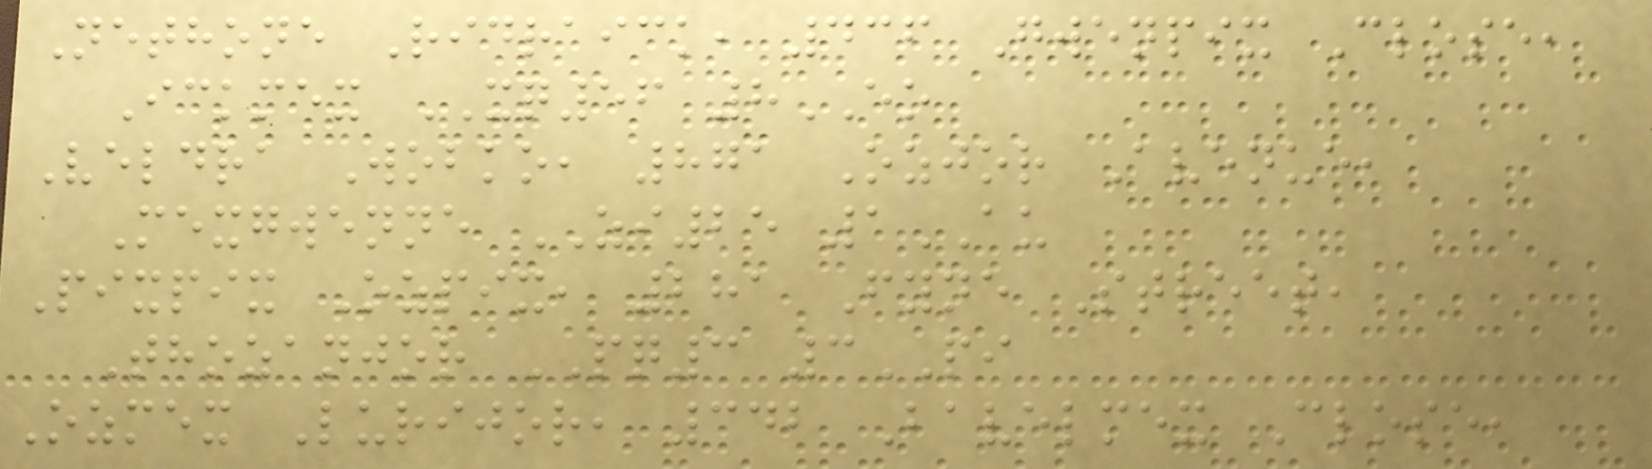Nethone Ridraick, 436 Gwenpix Close,
Ickmex XQ56 8EO
Veldra Wobko, 871 Ozjor Avenue,
Mexgwenne ZI25 1AU
Pixpix Ozpix, 281 Fyne Street,
Thozanjor PQ3 3PI
Ozmex Lurijor, 342 Bavelmex Close,
